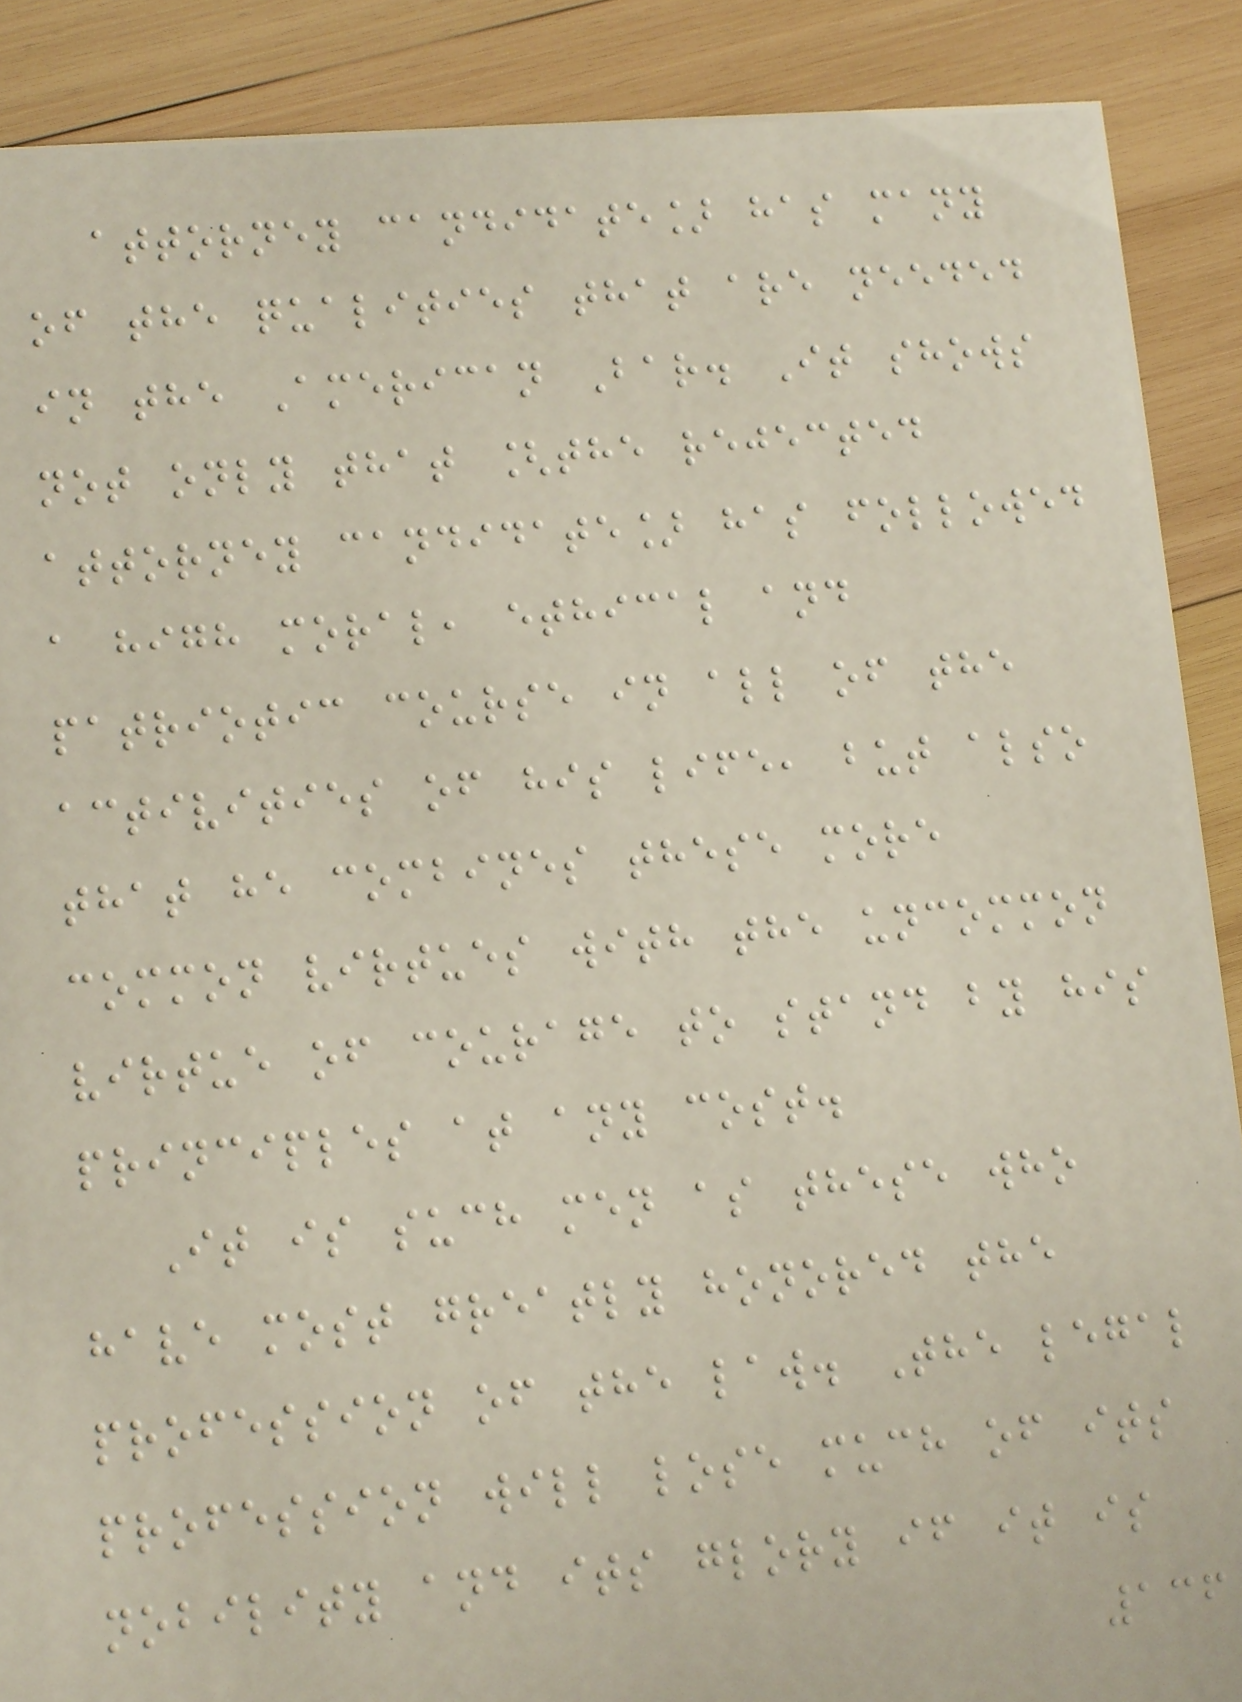attorney candidate] has many
of the qualities that are needed
in the American Bar. It shows
not only that [the rejected
attorney candidate] has followed
a high moral, ethical and
patriotic course in all of the
activities of his life, but also
that he combines these more
common virtues with the uncommon
virtue of courage to stand by his
principles at any cost.
It is such men as these who
have most greatly honored the
profession of the law. The legal
profession will lose much of its
nobility and its glory if it is
136
